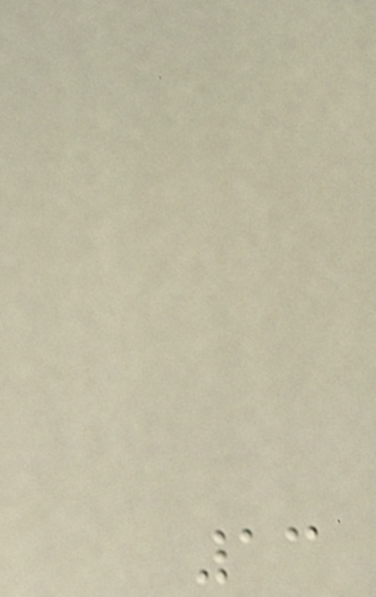13
